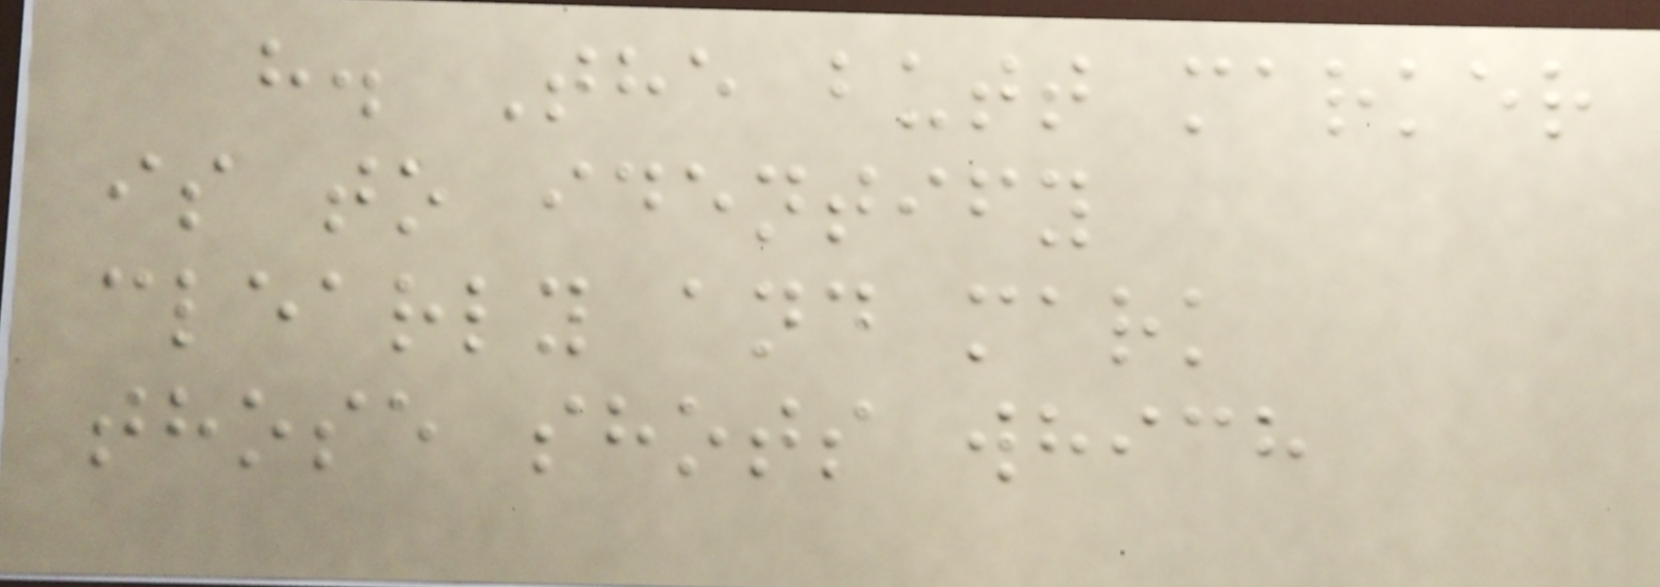h. The butt marker
is to identify
clearly and mark
those shots which
